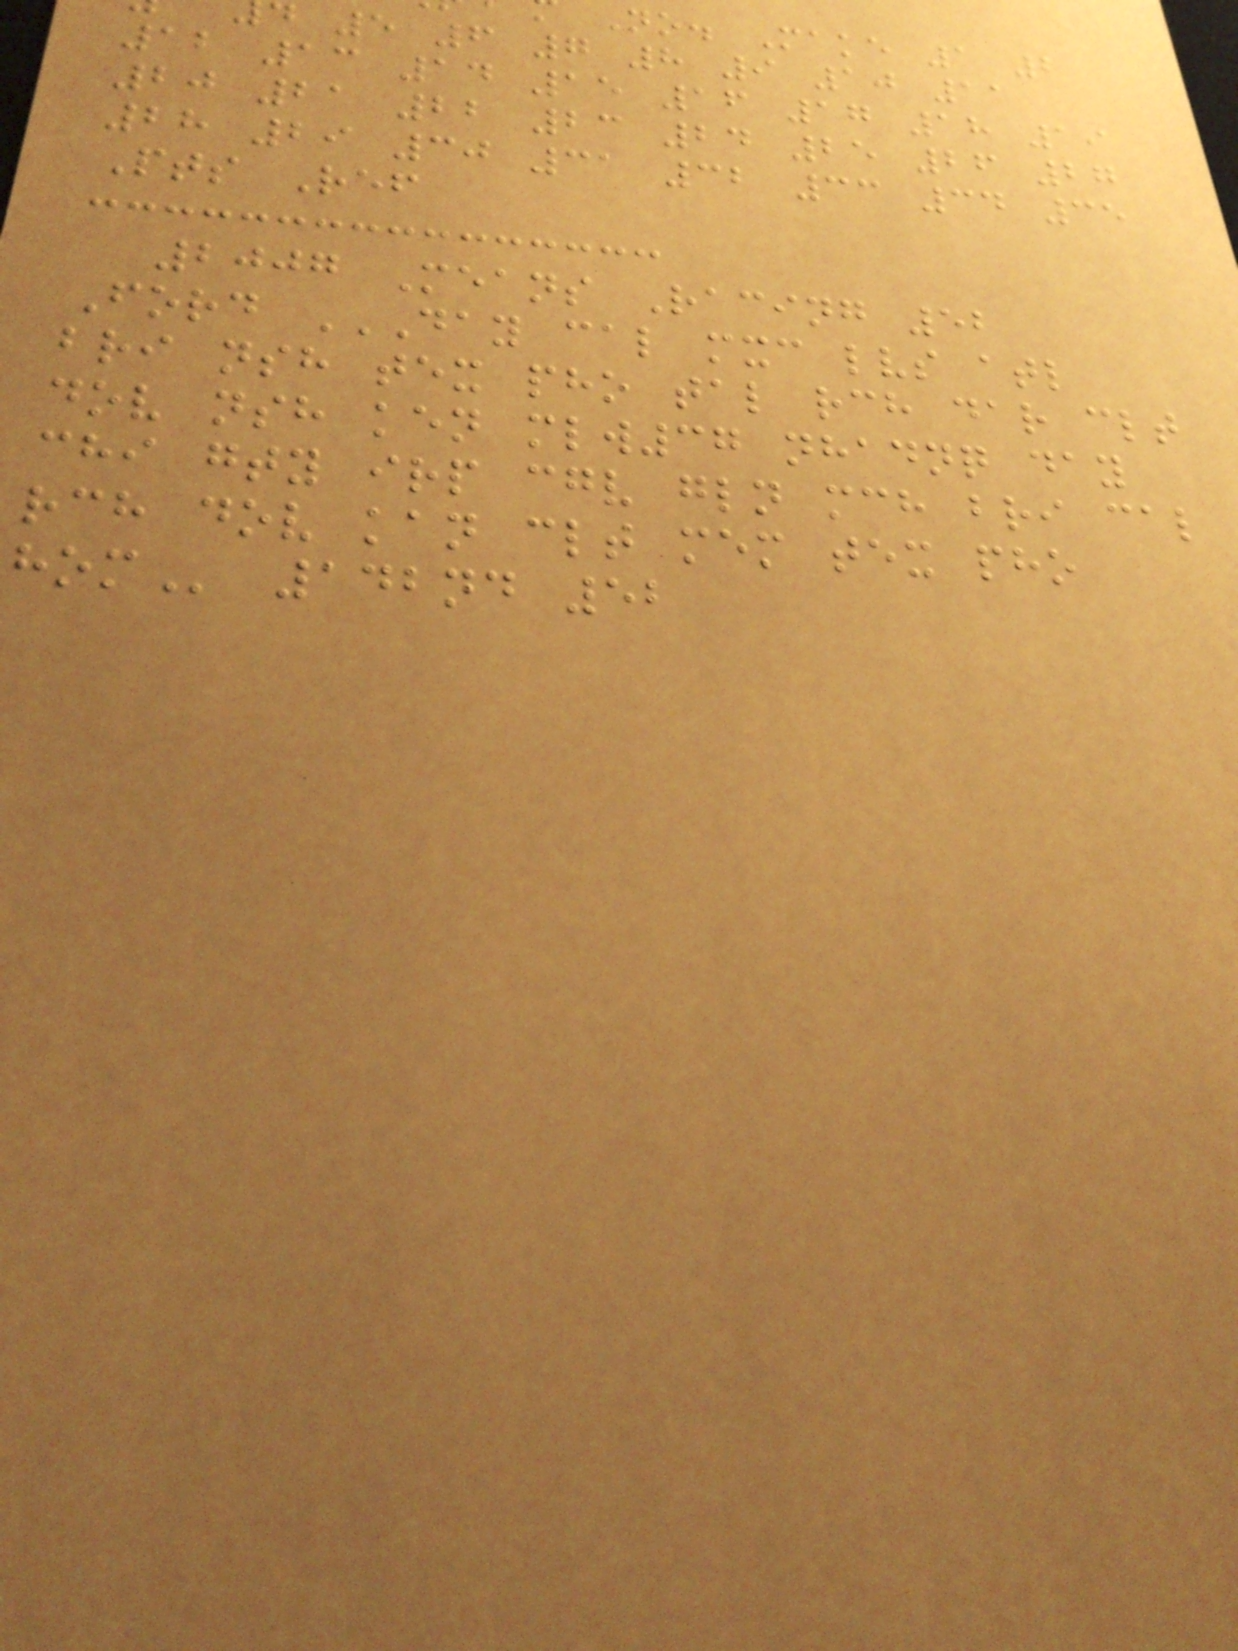No. Make 1 2
5 6 7 8 9 10 11
12 13 14 15 16 17 18 19
20 21 22 23 24 25 26 27
28 29 30 31 32 33 34 35
Pts Ref
2007 Means Racing 52
Ford DAY CAL MXC LVS ATL
bri nsh tex pho tal rch dar clt
dov nsh ken mlw37 nhadnq day
chi gty irp cgv gln mch bri cal
rch dov kan clt mem tex pho
142nd 52
